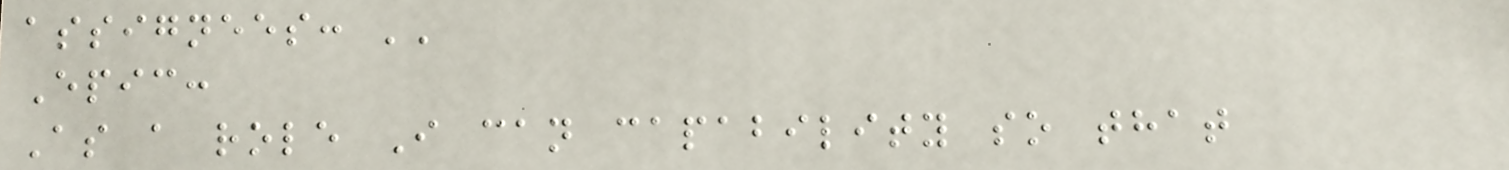assignees: ''
Epic:
As a role I can capability so that
